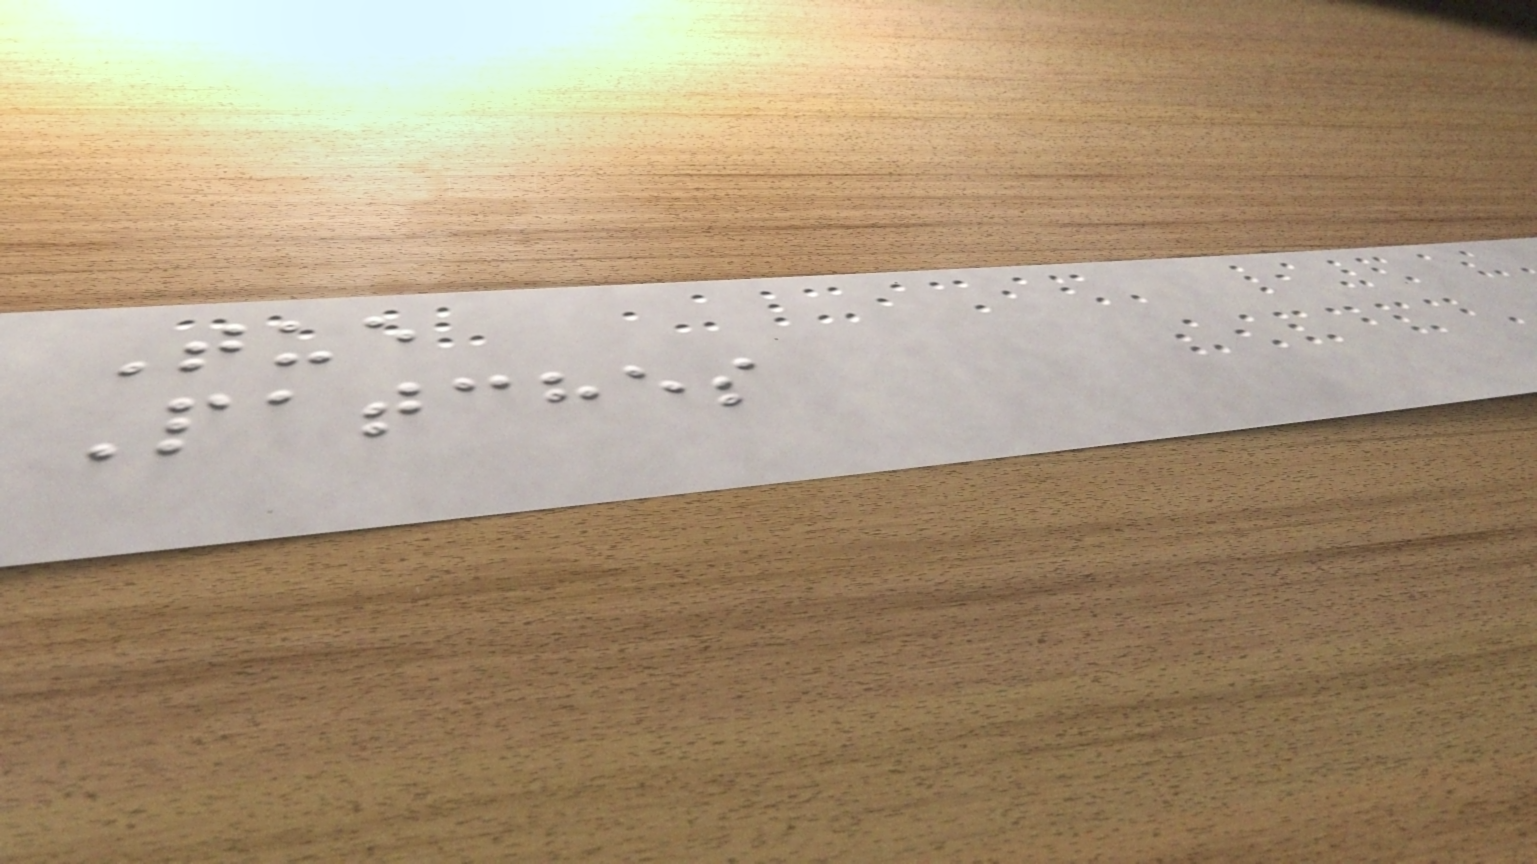Tue
Patches
